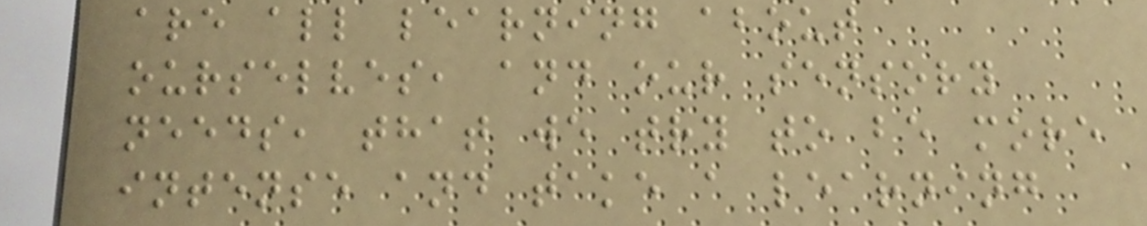are all learning about
ourselves, and our sensory
needs, that we try to be more
intense and take a learning
